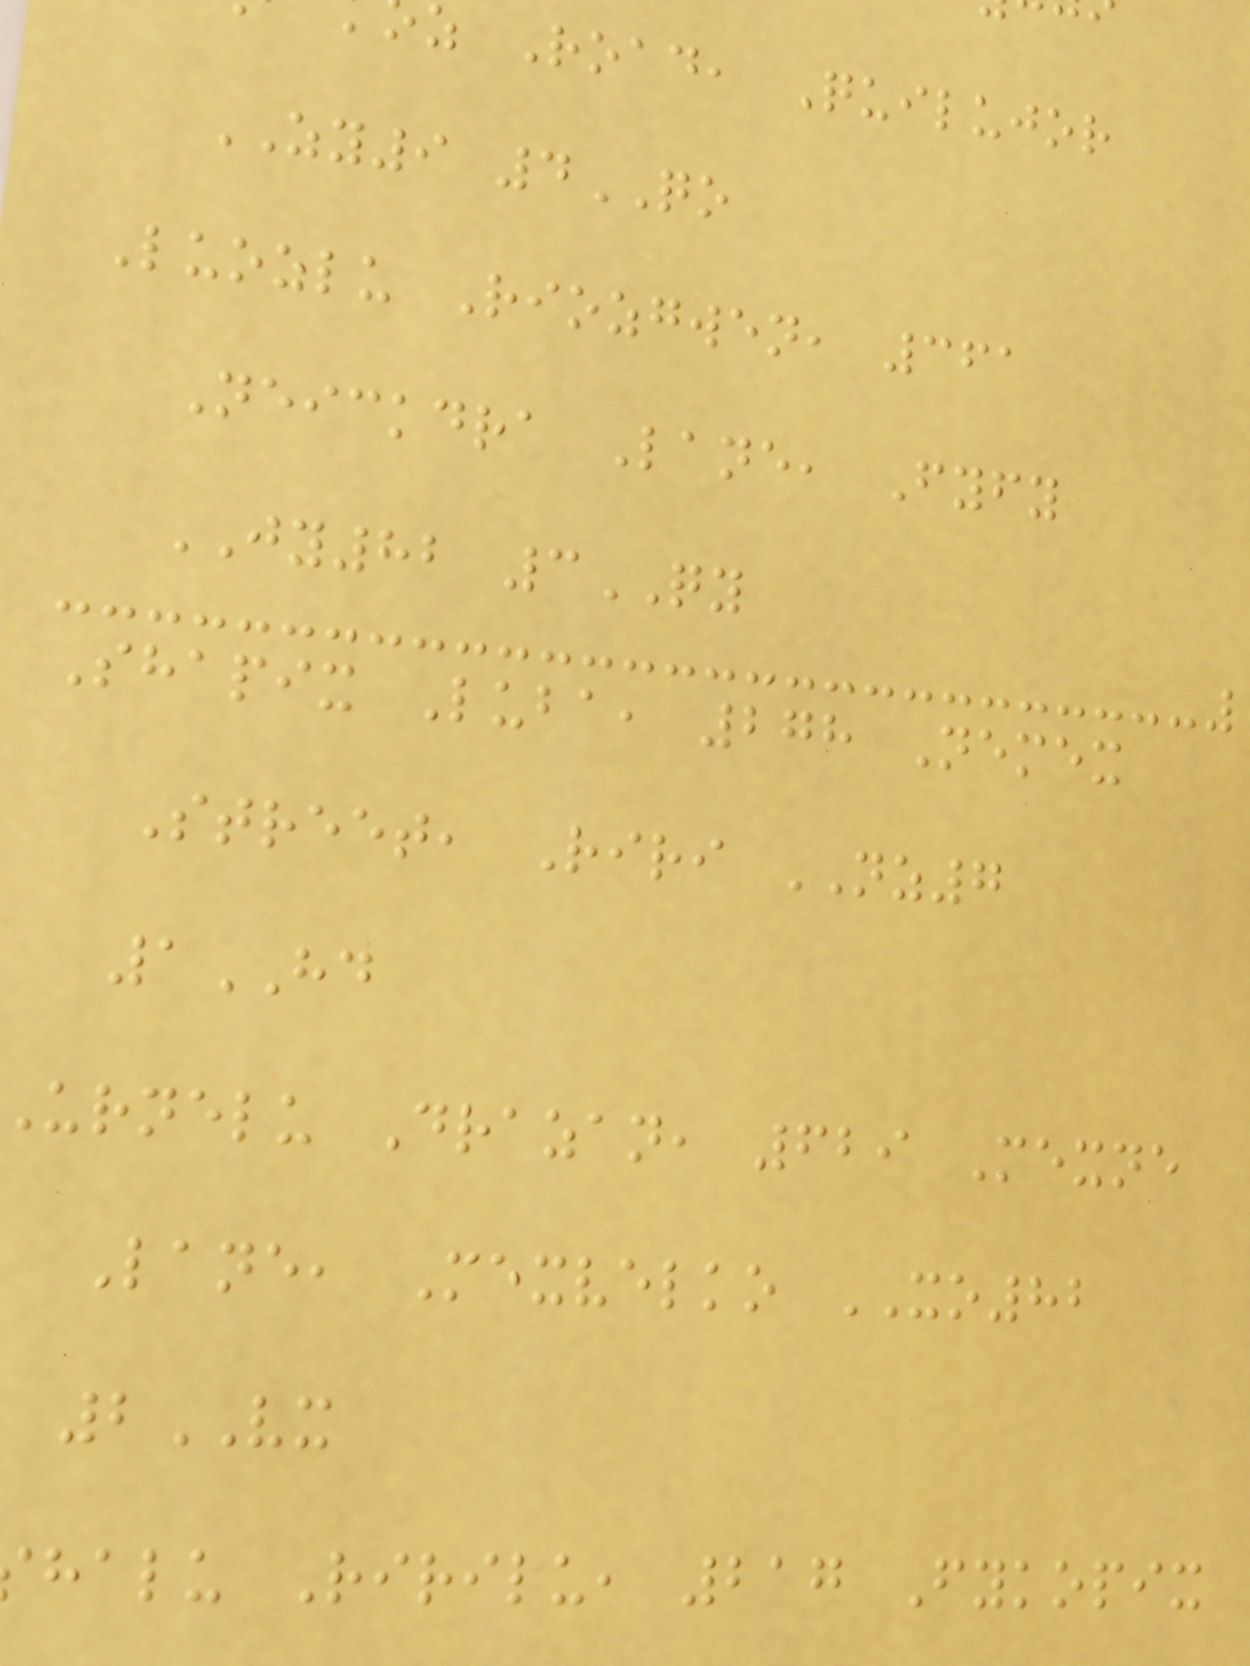z Road, Quilujor
ZY9 4QO
Luozlu Riozgwen, 361
Neickdra Lane, Fyfy
JY82 3QY
Shapix Luba, 278 Nemex
Street, Riri NZ7
1HD
urnelu Drazan, 629 Mexne
Lane, Mexvelko XO82
2VX
halu Ririlu, 217 Fykopix
